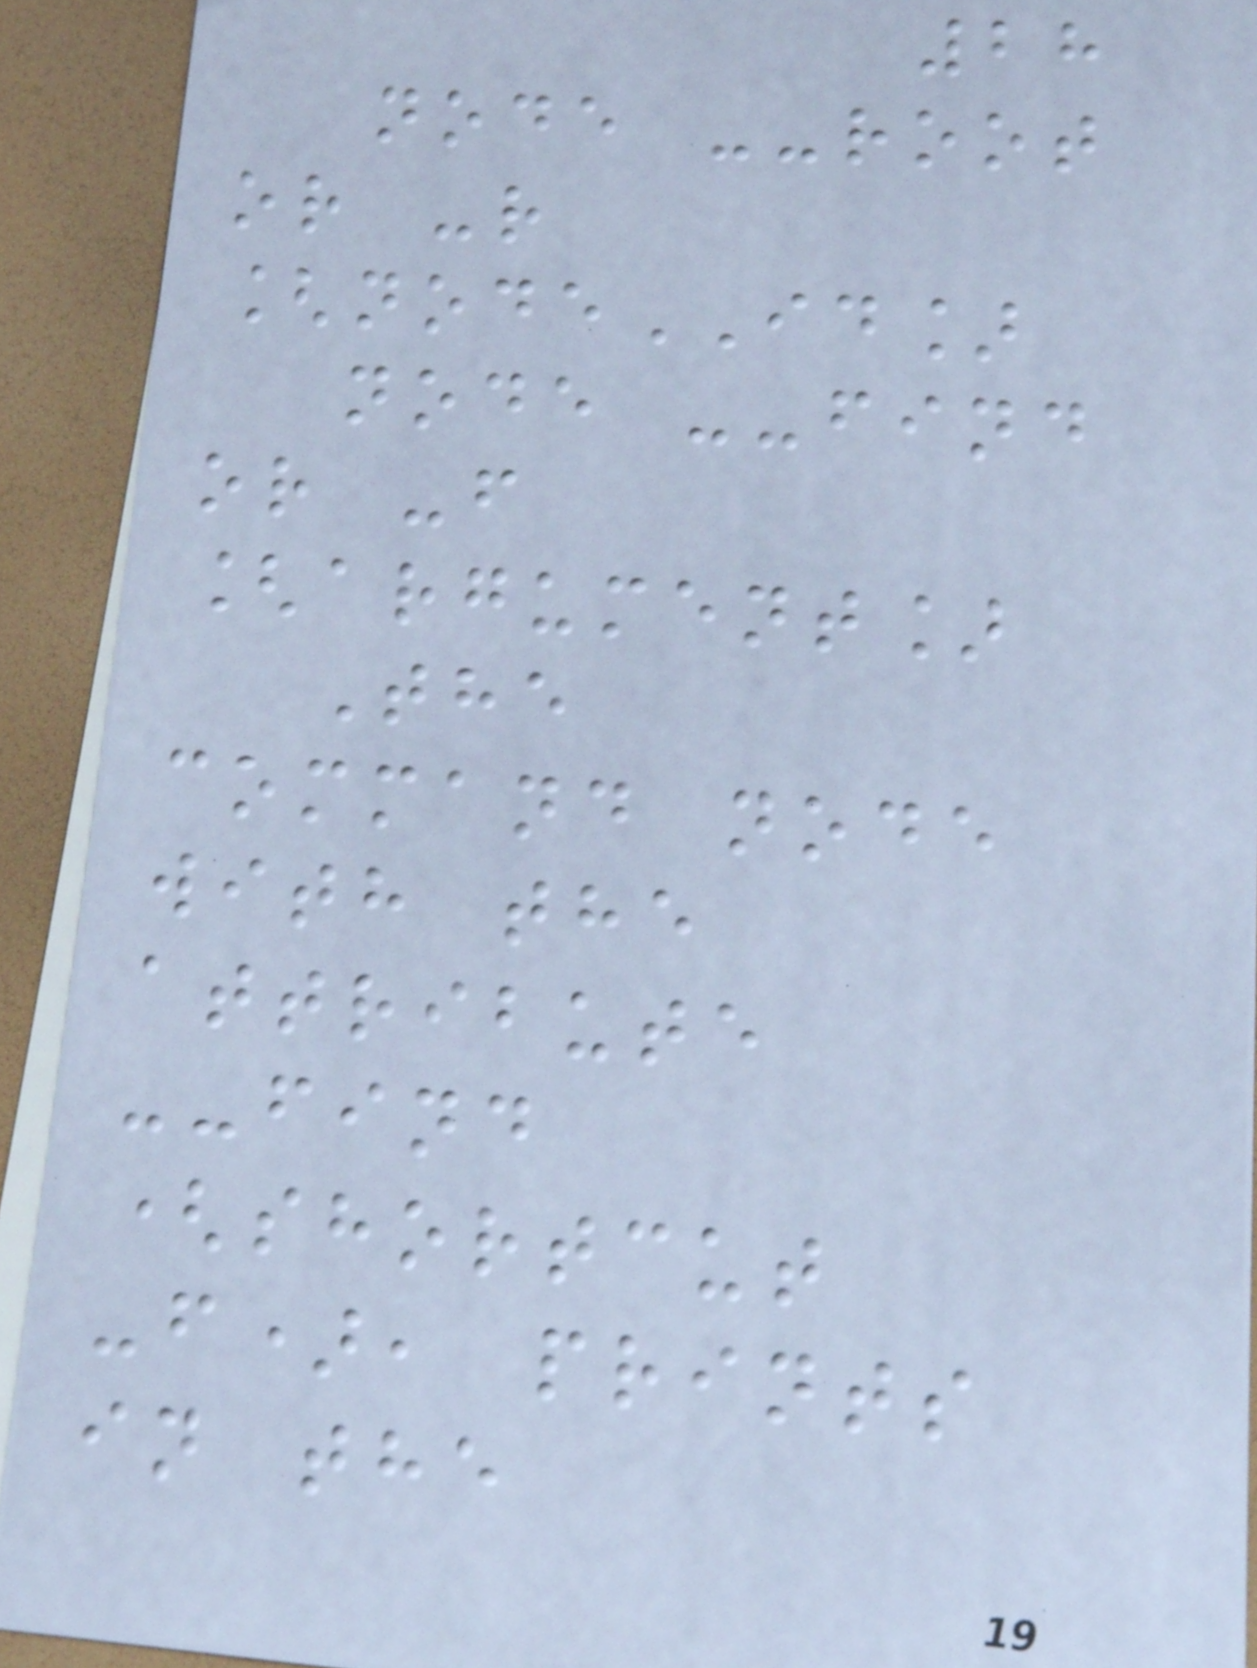28
node --root
or -r
[nodeID]
node --find
or -f
[argument]
The
command node
with the
attribute
--find
(shortcut
-f), prints
in the
